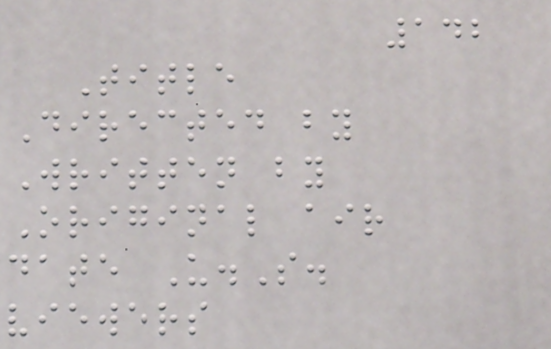142
Title
Directed by
Written by
Original air
date U.S.
viewers
